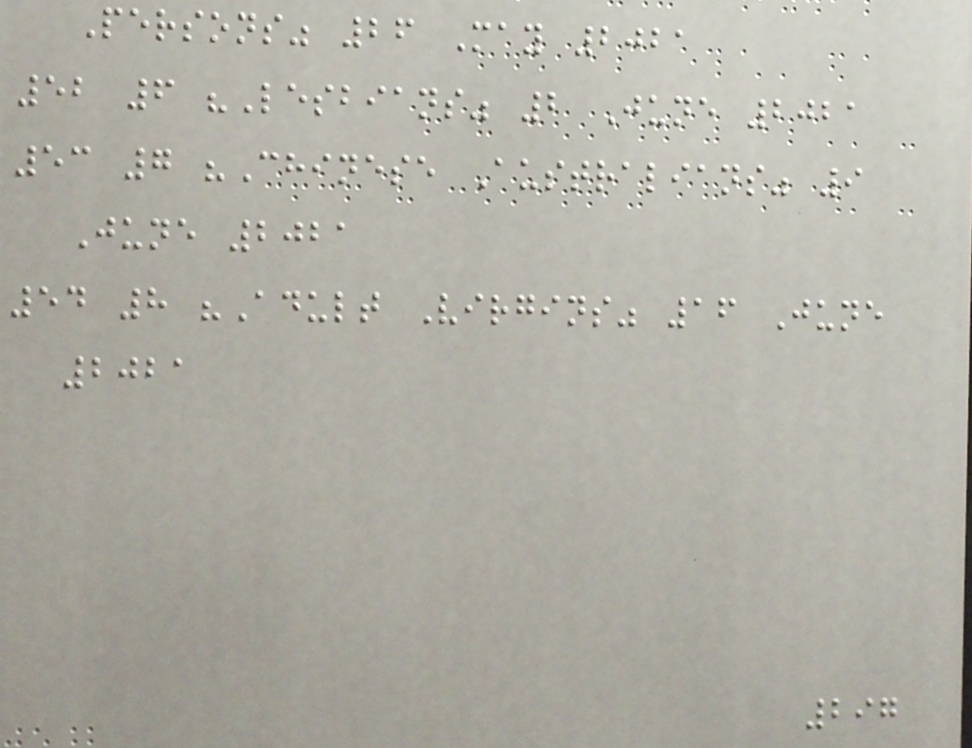Persons" 26 May 2021
52 6 "Lesbians" 2 June 2021
53 7 "Chinese Australians" 9
June 2021
54 8 "Adult Virgins" 16 June
2021
297
